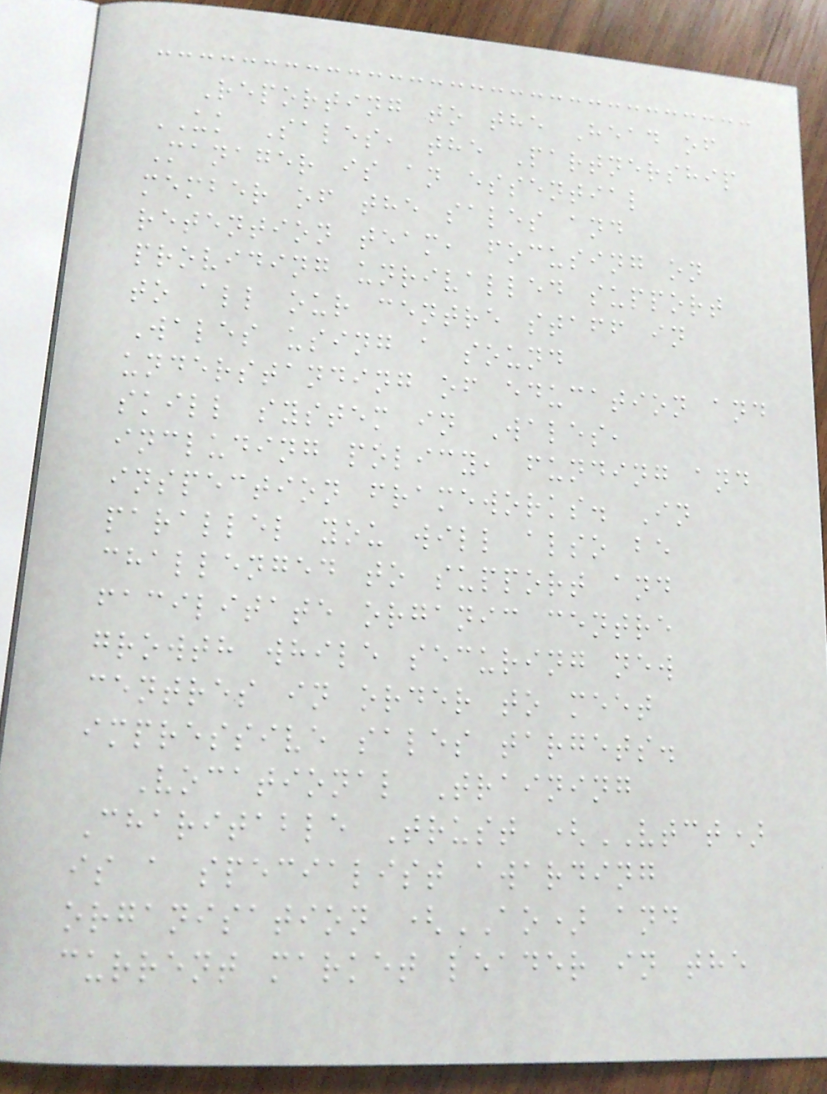Reporting to the Head of
UK Sales, the Partnership
Manager is an essential
member of the sales and
retention team, focusing on
providing unrivalled support
to all our centre staff in
Wales using a sound
understanding of education and
skill system in Wales,
including policy, funding and
inspection frameworks. In
parallel you will also be
challenged to support and
facilitate organic centre
growth while securing new
centres in order to meet
impressive sales targets.
Vocational Training
Charitable Trust (VTCT)
is a specialist awarding
organisation (AO) and
current market leader in the
